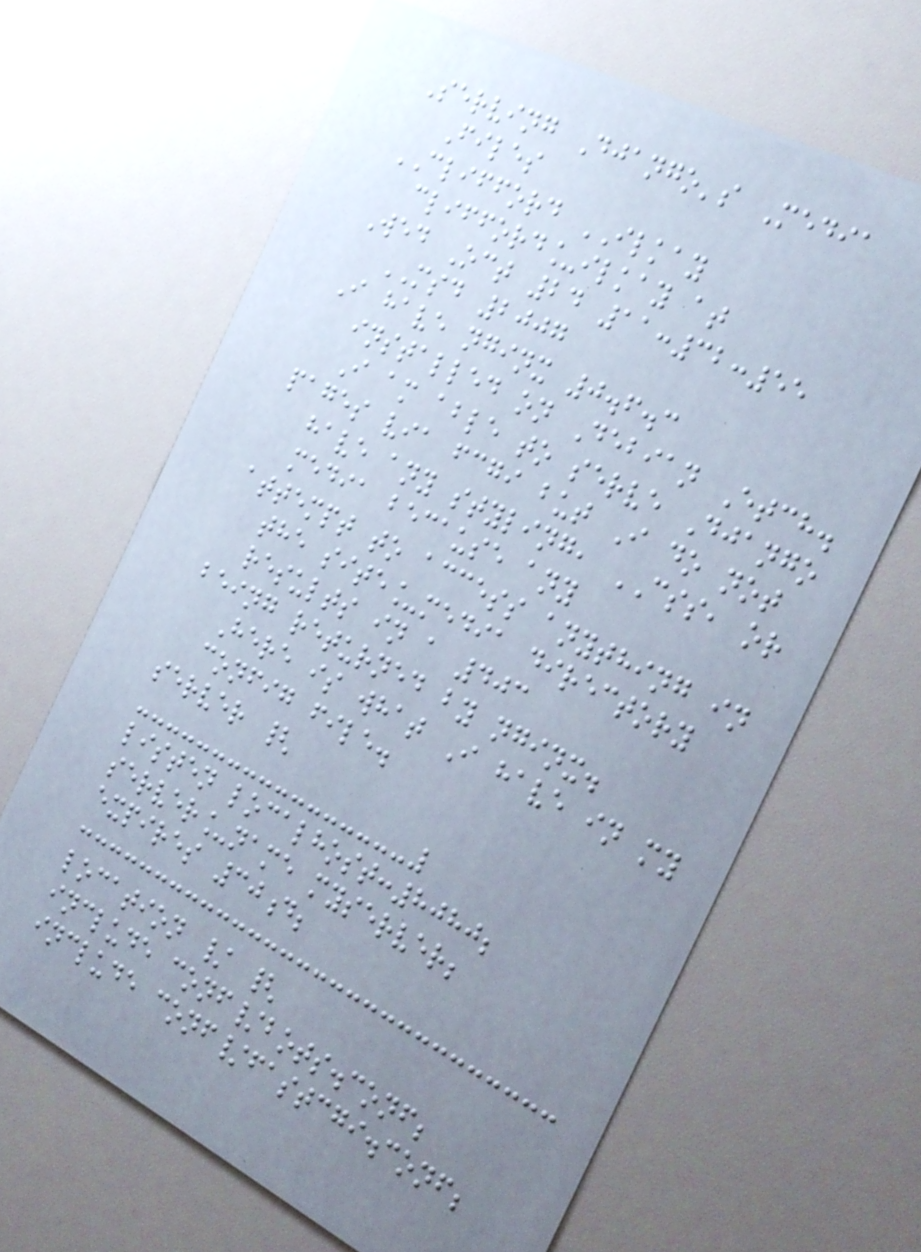Serving Django's Media
Files
CLIFFORD ILKAY
clifford_ilkay at
Wed Oct 24 11:32:55
MSD 2007
I have nginx 0.6.3
installed on Debian Etch.
I am able to serve Django
pages via fcgi but I do not
have any styling, CSS, or
media because any
attempt to access anything in
the site_media directory
results in a 403
being returned by nginx.
Here is what I have in my
config file.
server {
listen localhost:8080;
server_name myserver;
expires 30d;
location / {
include conf/bots.conf;
include conf/fastcgi.conf;
